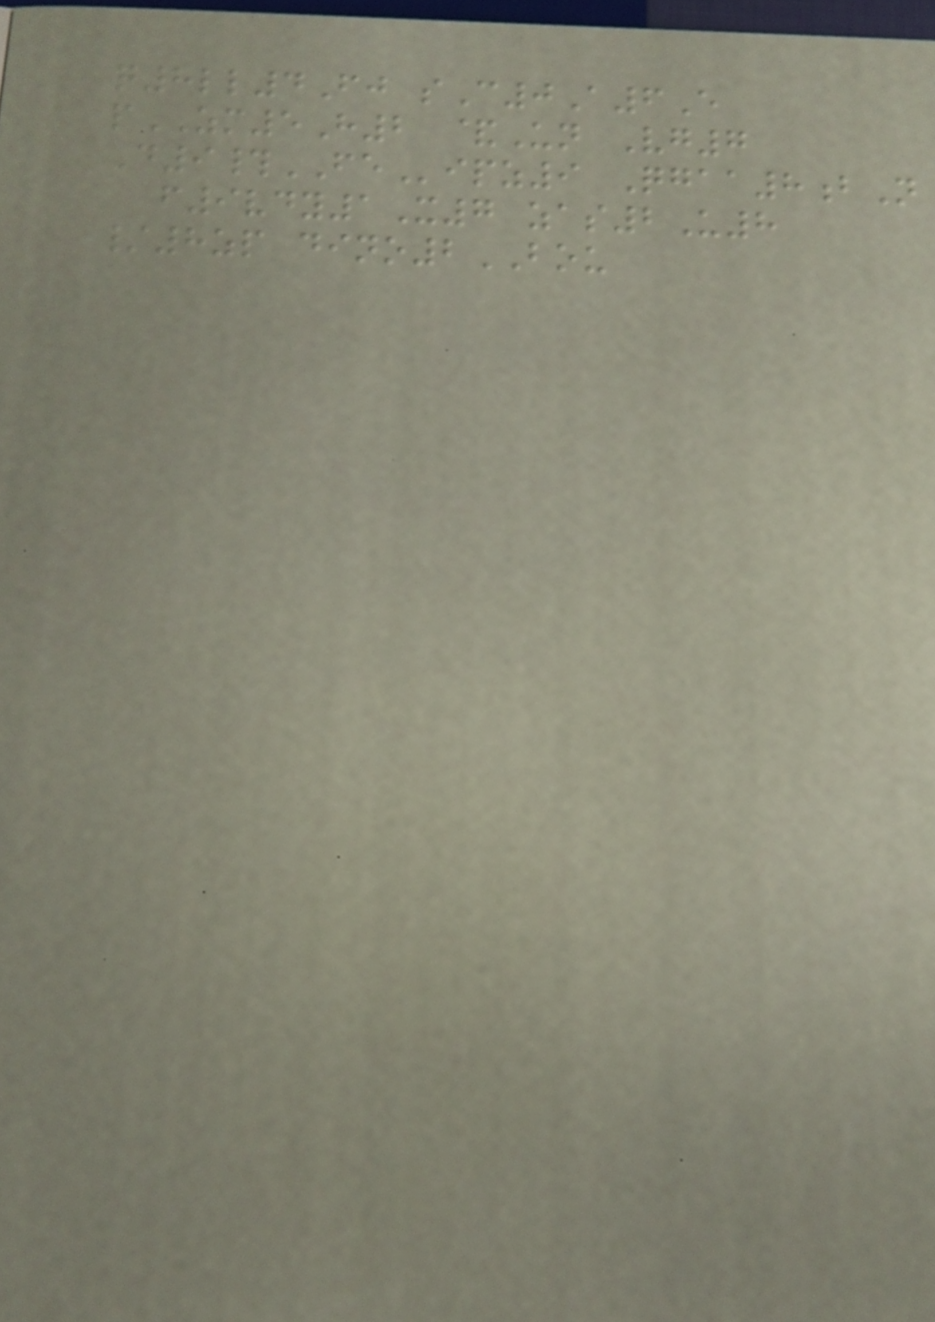q8ll4Fj sC0A6E
pZM5H2 &Un Vg7
D9#FEipz9 Qgaa8bN
f9vdy1X7 zas2U8
/8zp dino2BOU
